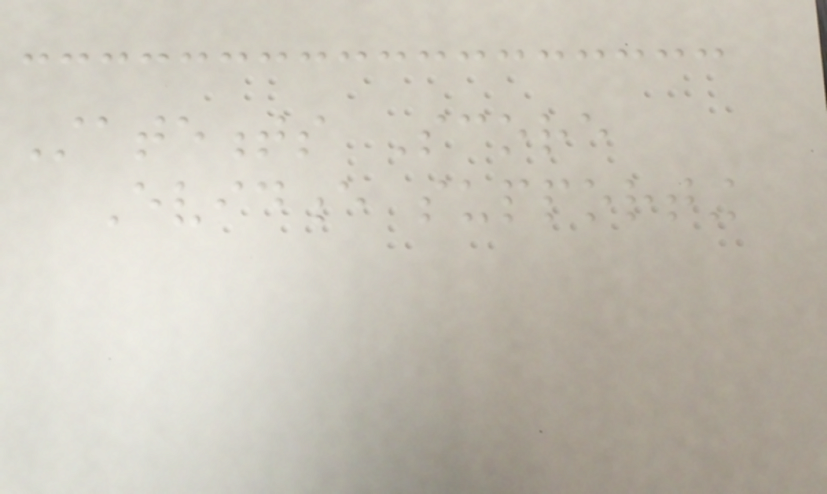Statements Score
Evidence supporting
